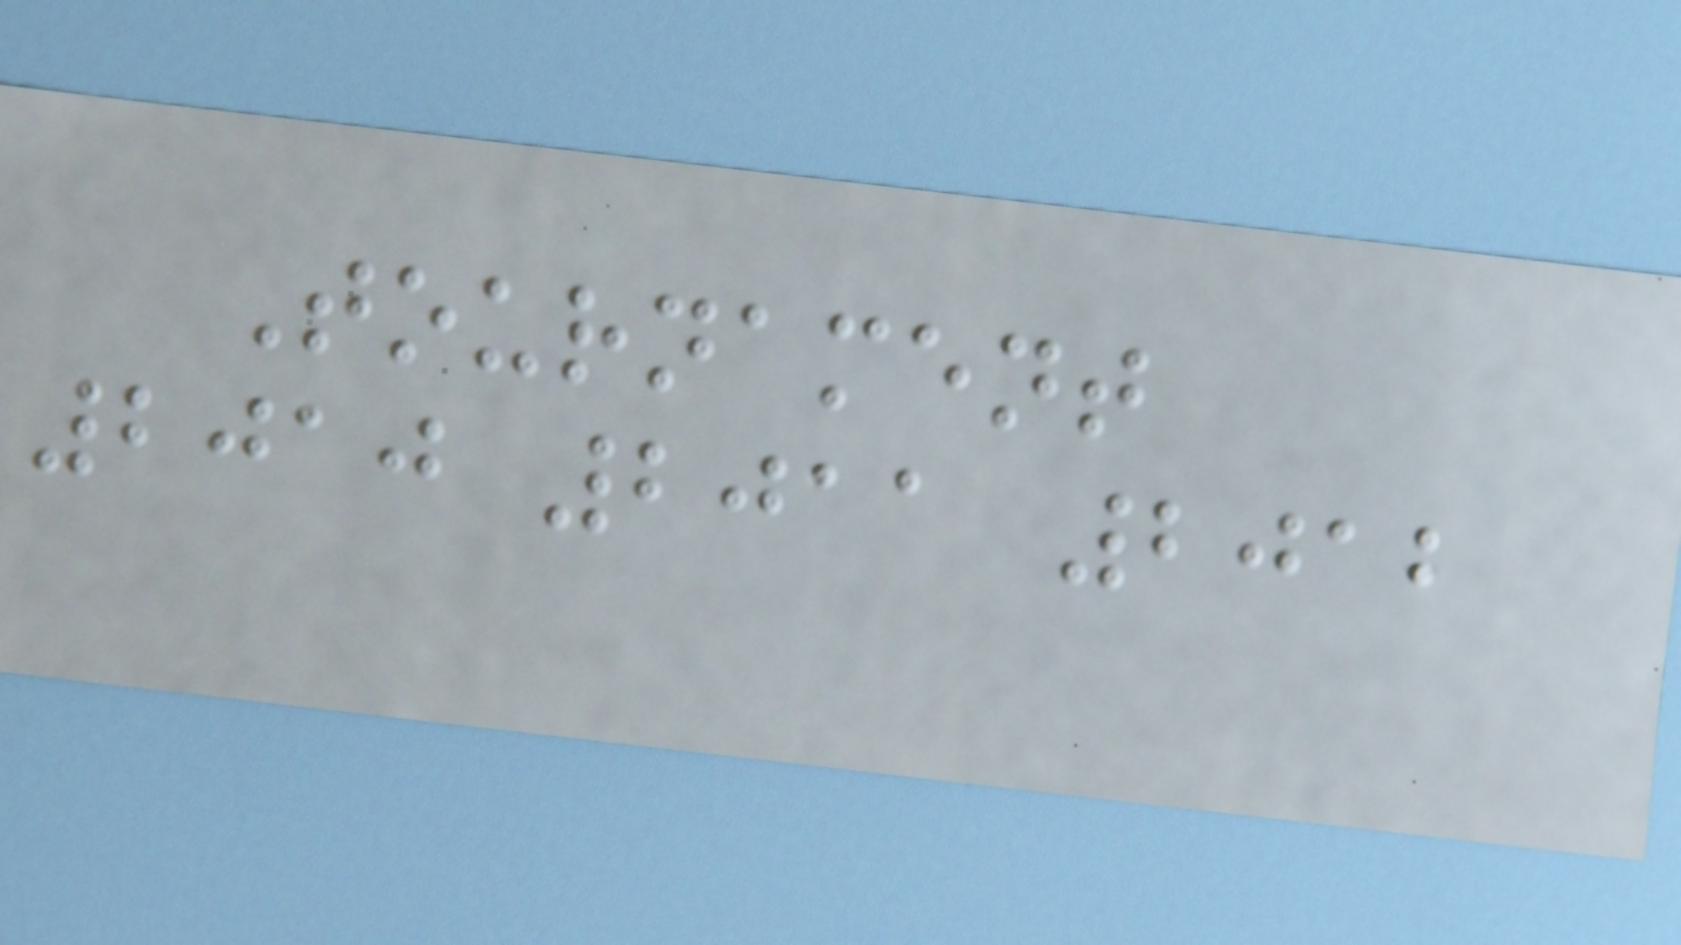Tournament
2010 2011 2012
